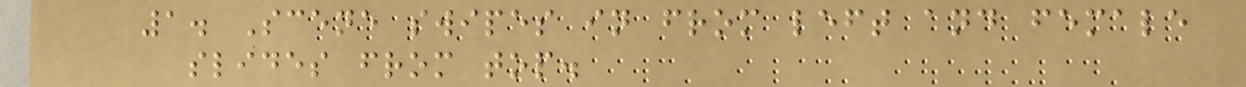1. Scene swipes in from left and female
slides from top.
